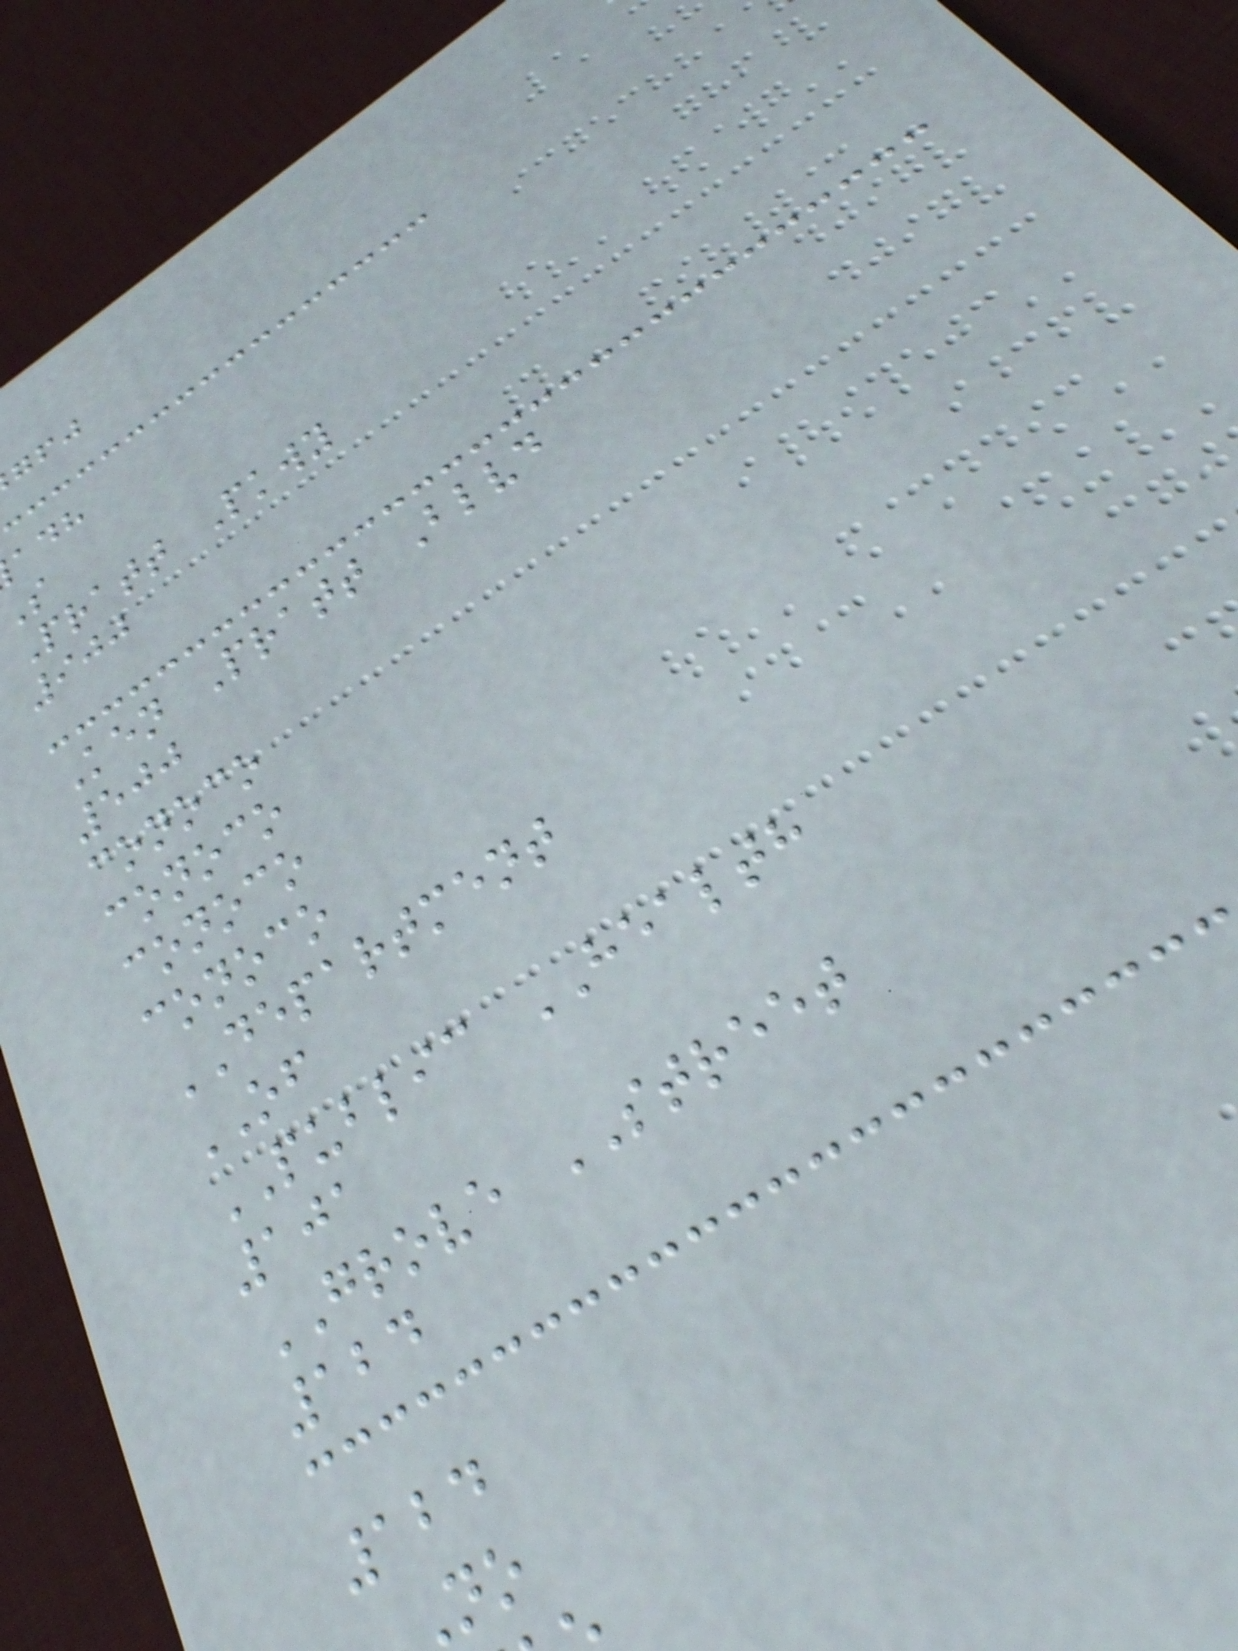Pratt Pkwy
900
Ken Pratt Blvd
500
conoco
conoco
conoco
conoco
DEPARTMENT
OF
PUBLIC HEALTH
101
GROVE STREET
124
124
